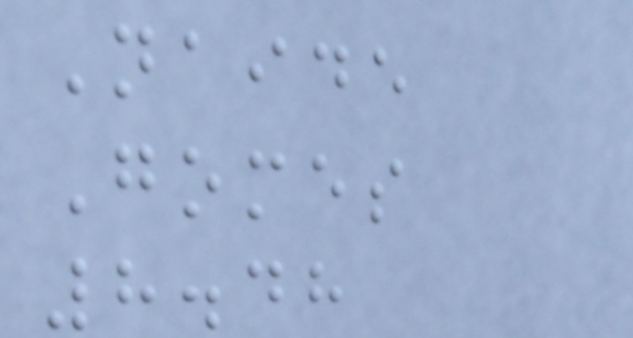Naide
Gomes
8.48
